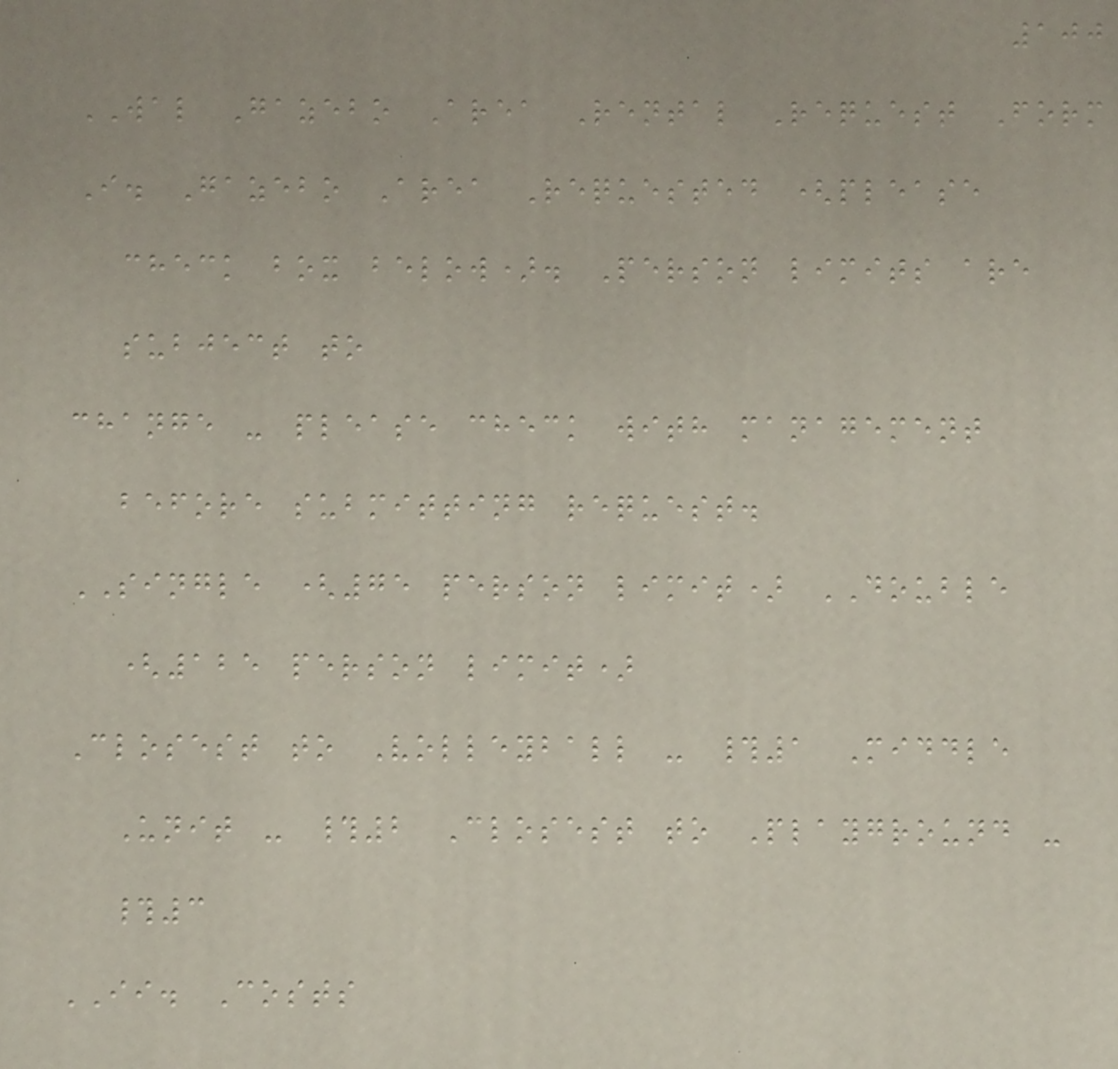100
WAL Gazebo Area Rental Request Form
I. Gazebo Area Requested (please
check box below). Person limits are
subject to
change - please check with management
before submitting request.
SINGLE (75 person limit) DOUBLE
(125 person limit)
Closest to Volleyball - #1 Middle
Unit - #2 Closest to Playground -
#3
II. Costs
